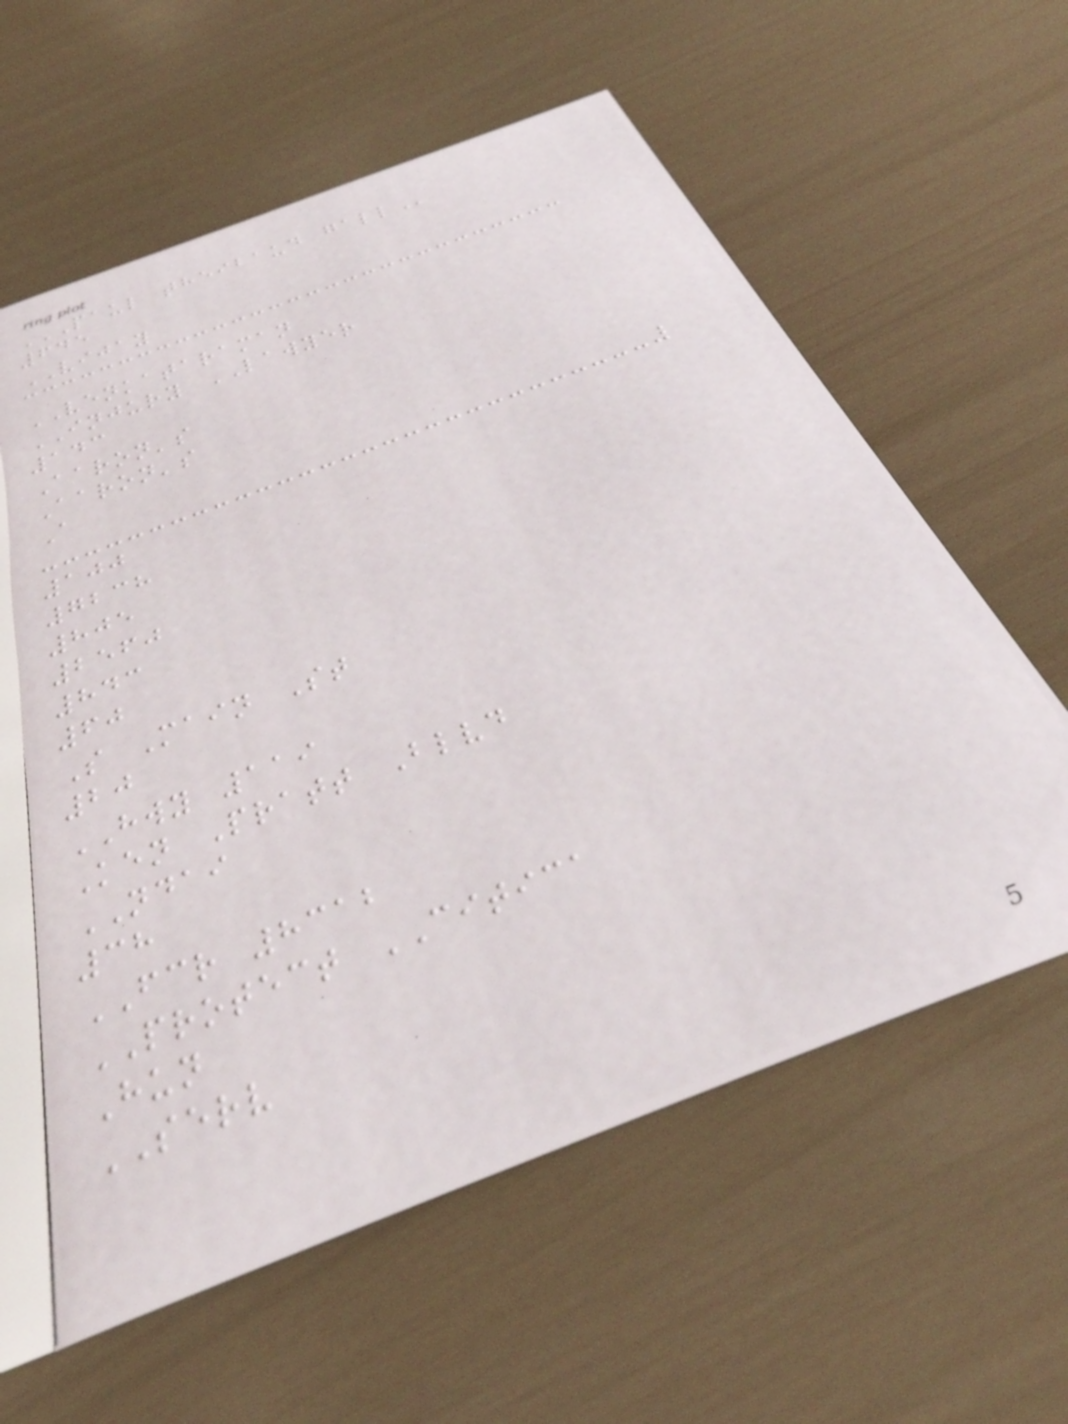PAUL THEIBAUD GALL
645
VIJAY
VENKATARAMAN
INJURY LAWYER
143
Aaron's
Aaron's
A
100
7238
805
2560
843
60
S Main St
20
HWY 119
Ken Pratt Blvd
NDAI
38
FCR 8312
PROTECT CITICA
Hun
SERV
